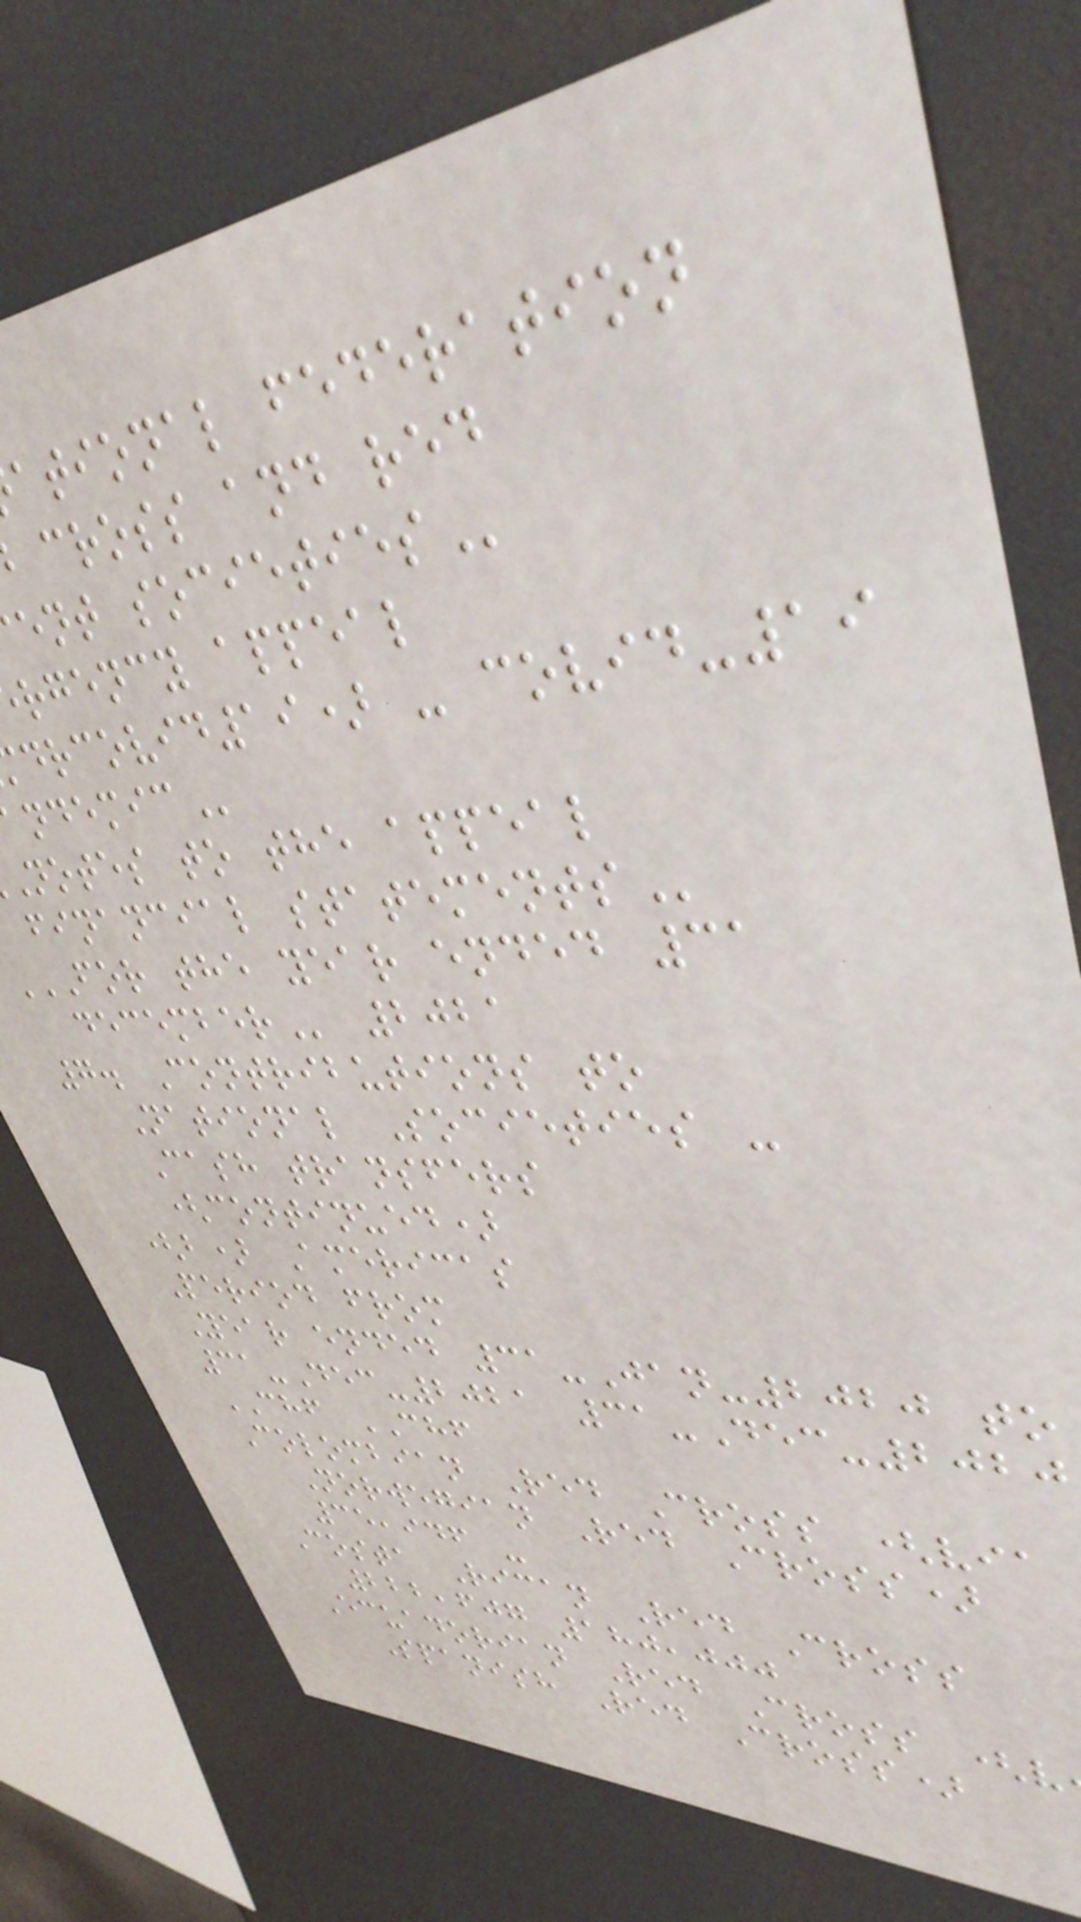ational federation
cross and red
rgency appeal
drcovid19) - covid-19
notes to the appeal
financial
FOR THE YEAR ENDED 31
2021
7. Contributions to
National Societies -
Cash transfers
(continued)
(b) Americas
Period from
Year ended 31-Jan-2020 to
31-Dec-2021 31-Dec-2020
CHF CHF
Colombian Red Cross (via
Norwegian Red Cross)
35,946 -
Costa Rican Red Cross
222,607 180,000
Ecuadorian Red Cross (v
Spanish Red Cross)
